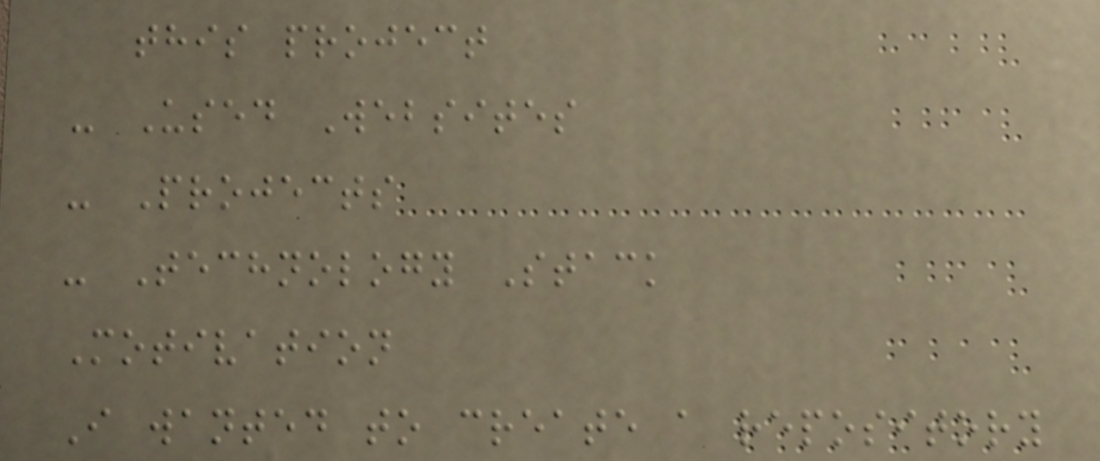this project
- Used Websites
- Projects
- Technology Stack
Motivation
I wanted to create a repository
